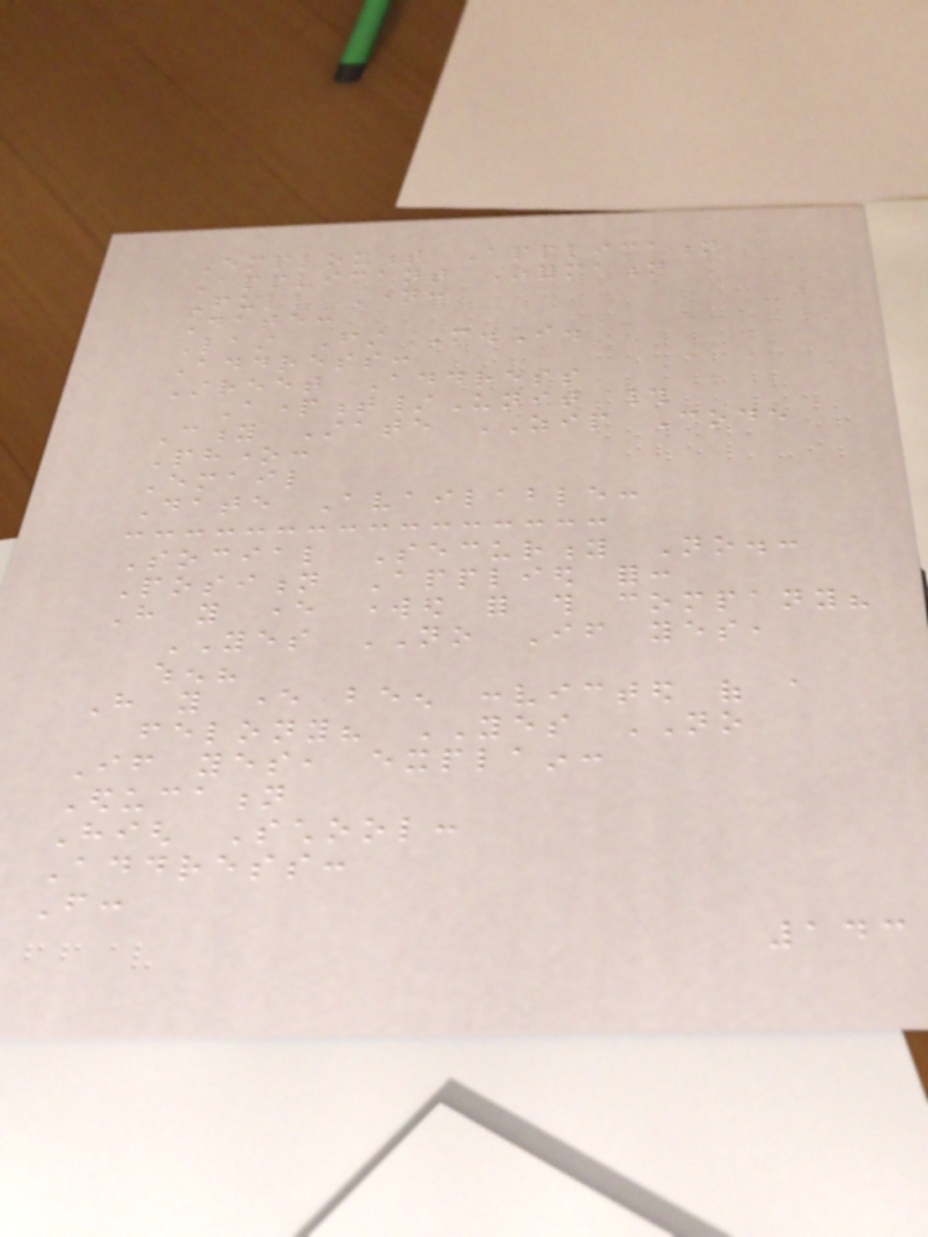Employment Application
Applicant Information
Full Name:
Date:
Last First M.I.
Address:
Street Address
Apartment/Unit #
City State ZIP Code
Phone:
Email
Date Available:
Social Security No.:
Position Applied for:
Have you ever worked for this company?
YES NO If yes,
when?
Have you ever been convicted of a
felony? YES NO
If yes, explain:
Education
High School:
Address:
From:
143
